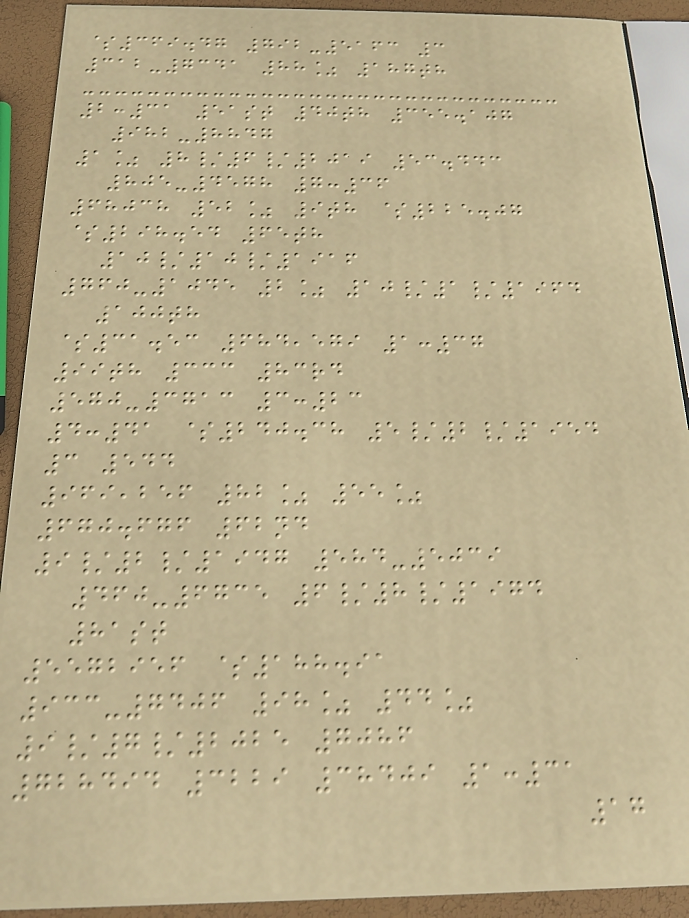$369.47 792-5163 3
312-7341 88% 187th
2:31 51st 40th 355.107
982-8847
1% 8/6/2019 53.443
805-4578 7:36
68038 52% 9th $225.07
$298.54 65th
10/10/1916
760-1045 2% 10/1/1964
100th
$31.53 684,579 1:37
99th 333 83rd
570-3713 3:23
4:41 $240.38 5/2/1954
3 544
969,256 82% 55%
670.676 62nd
9/2/1947 584-5039
460-6735 6/8/1974
81st
5572956 $188.91
933-7406 98% 44%
9/7/2025 7086
728494 3229 38409 1:31
17
